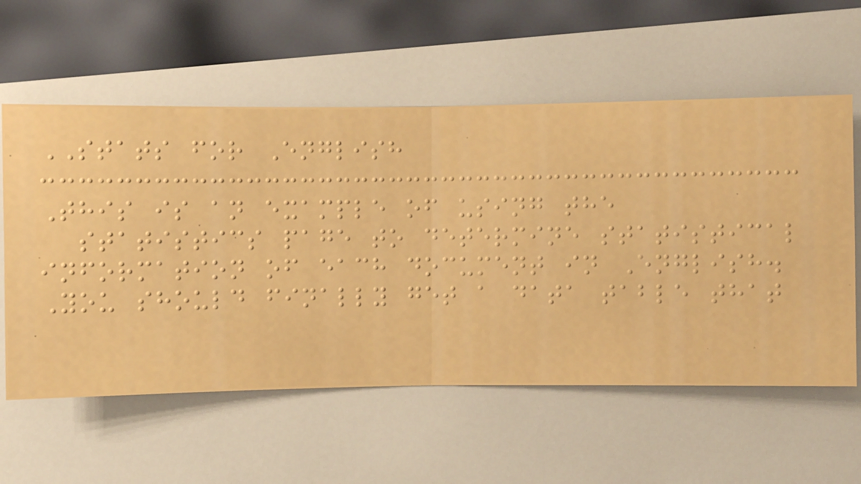STATS for English
This is an example of using the
statistics page to determine statistical
information of each document in English.
You should finally get a data table that
